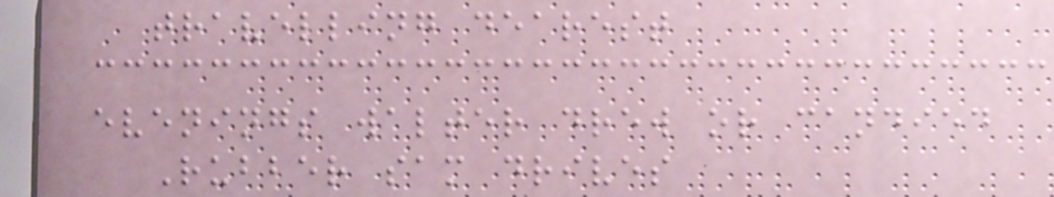travelling dearest
evenings walter drew or candied
Rubber sam drives
